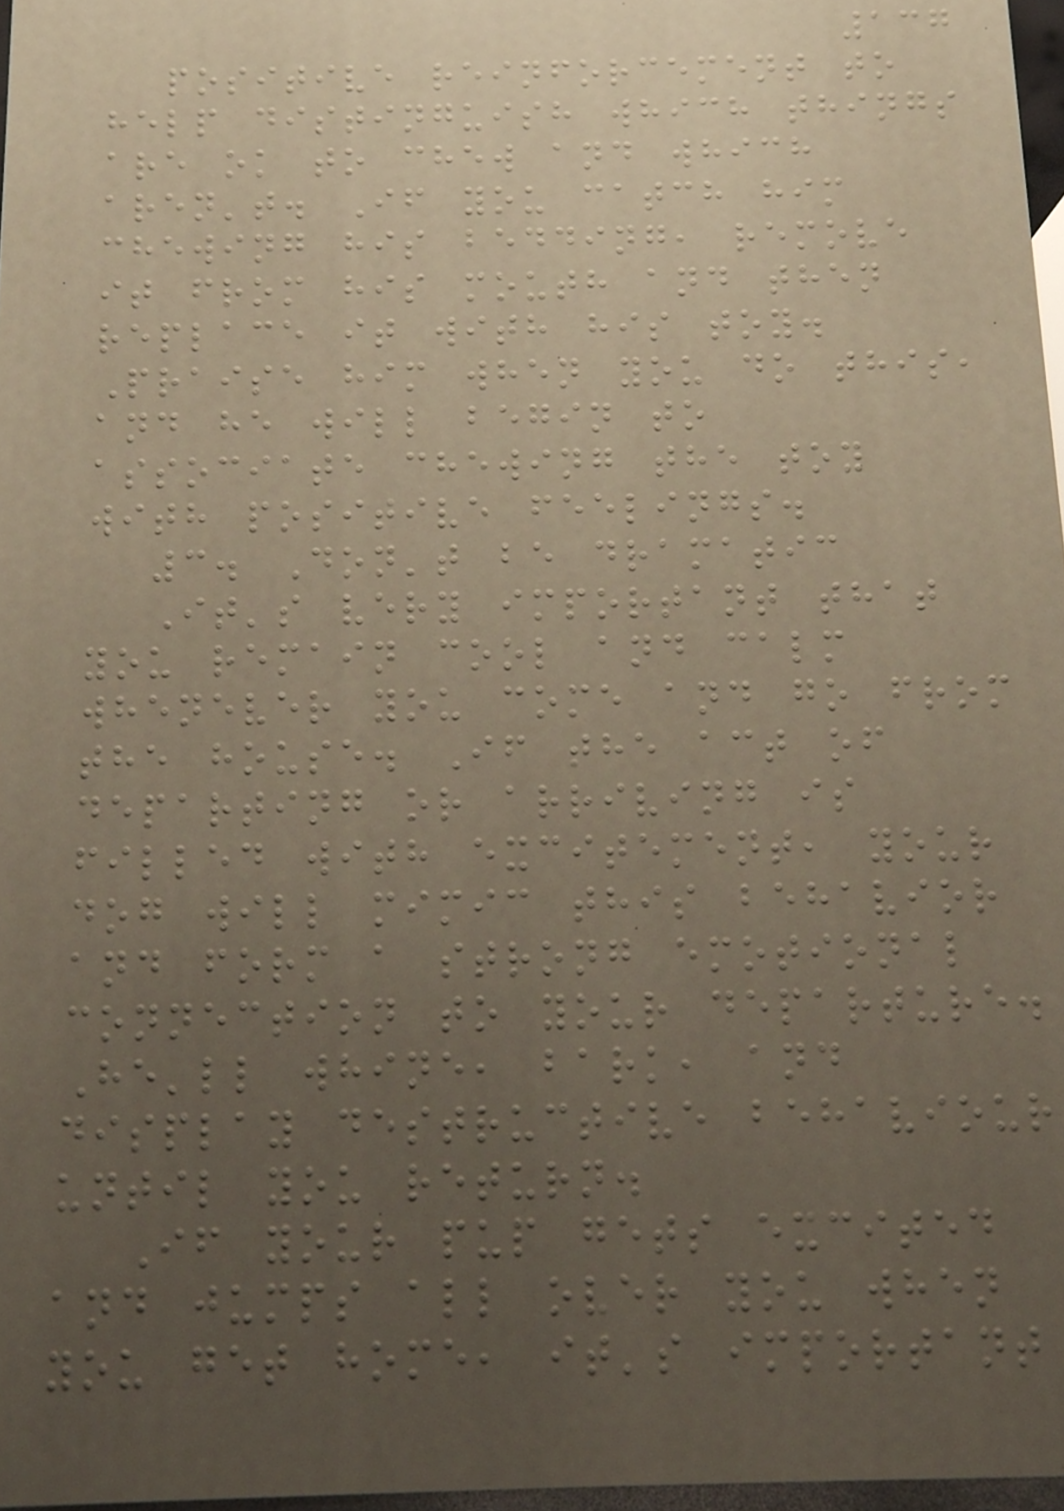137
positive reinforcement to
help distinguish which things
are ok to chew and which
aren't. If you catch him
chewing his bedding, remove
it from his mouth and then
replace it with his toy.
Praise him when you do this,
and he will begin to
associate chewing the toy
with positive feelings.
3. Don't be dramatic
It's very important that
you remain cool and calm
whenever you come and go from
the house. If the act of
departing or arriving is
filled with excitement, your
dog will mimic this behavior
and form a strong emotional
connection to your departure.
He'll whine, bark, and
display destructive behaviour
until you return.
If your pup gets excited
and jumps all over you when
you get home, it's important
